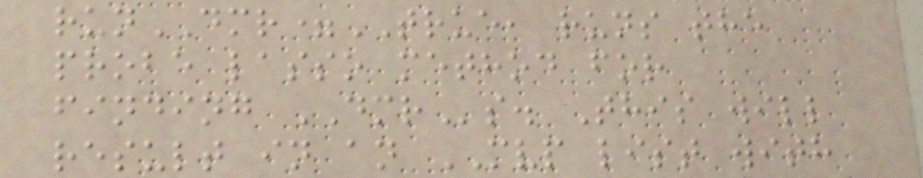runDMR=TRUE, runs the
probe lasso method for
finding DMRs. This will
result in an MVP list with
